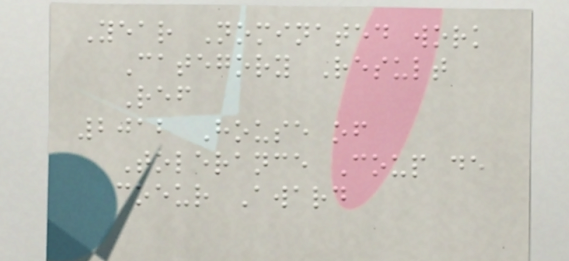Year Nominated work
Category Result
Ref
2012 House of
Tolerance Coup de
coeur Award
